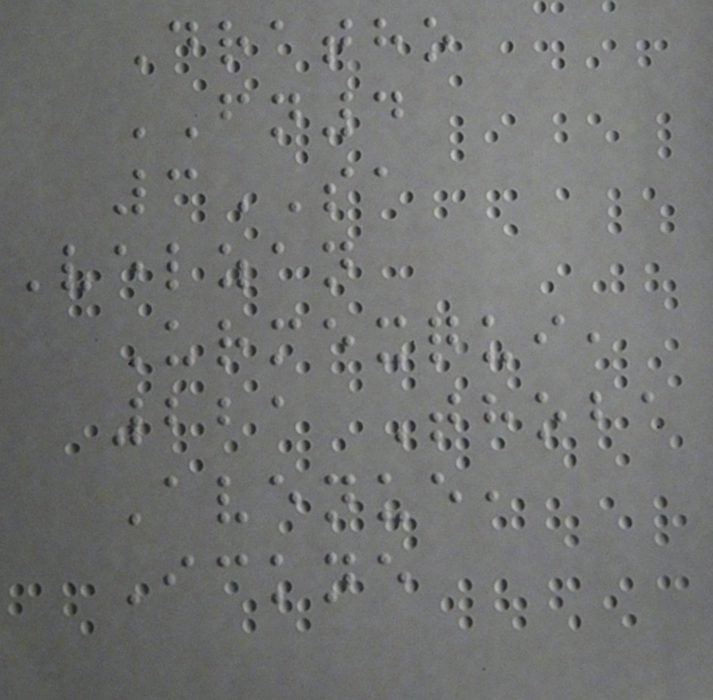Dratho
FN4
3SA
Velzan
Urmexqui,
221 Thoba
Avenue,
Ickne
